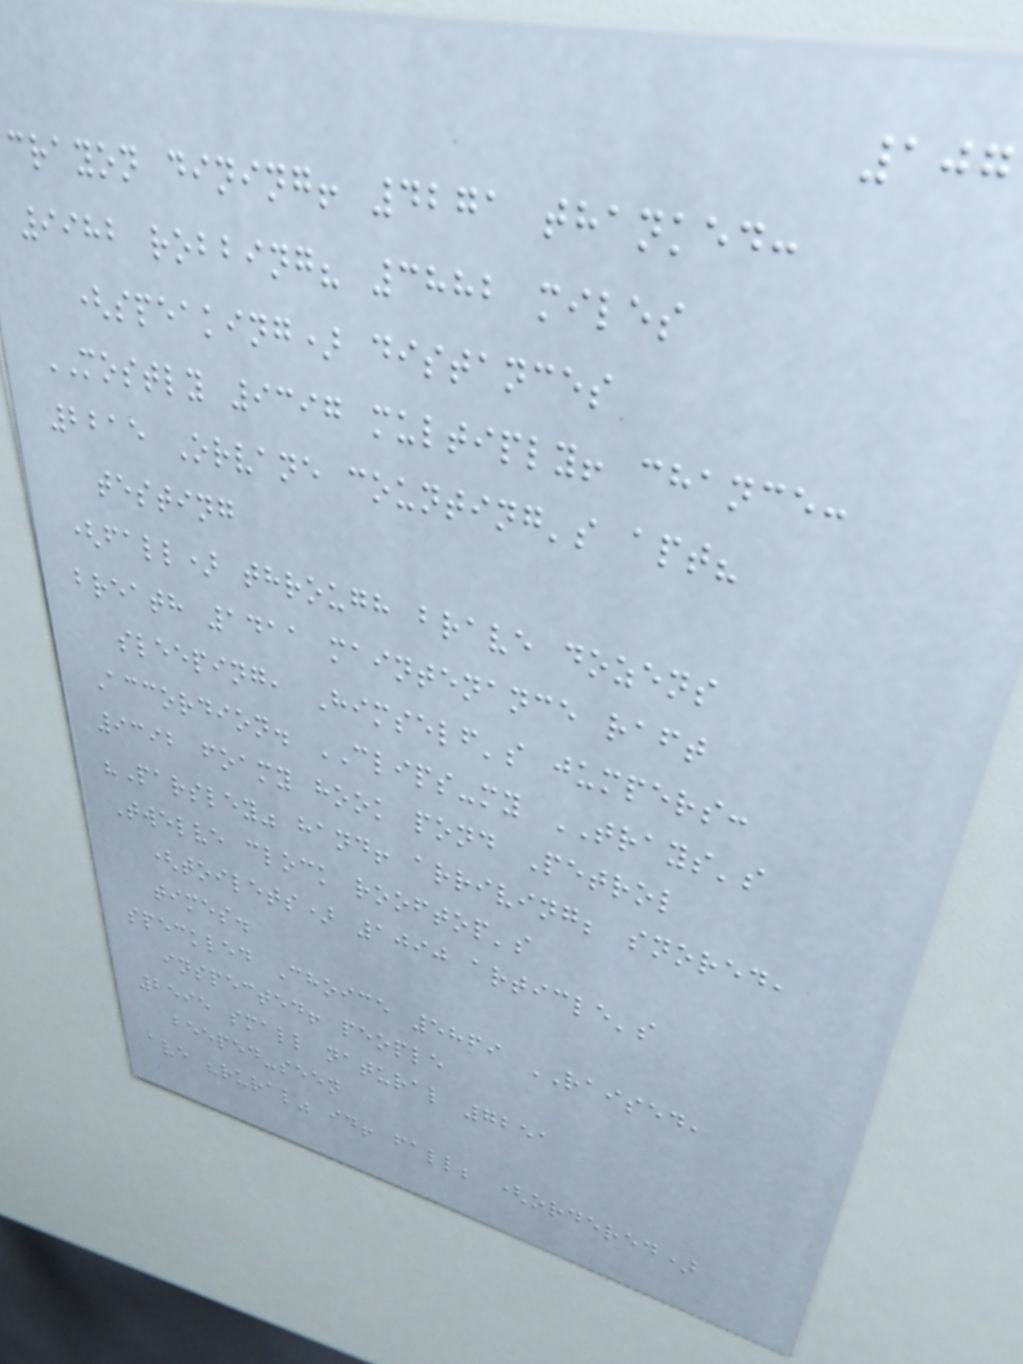107
crayon dining! 4271 thanked:
9982 robbing? 3882 miles
(speaking) distances
MOSTLY 9397 multiply! chance:
2215 Orvane counting's apt?
testing
(fall) through brave dozens
breath 1411 maintenance raft
sleeping, Himself's jumpers:
Accordion. CLIPS-my TRAYS's
9392 foamy hook pond Petrol
"Parsley" hand! arriving; snored,
Twelve clock rooftop's
(toilets) 1090 article's
times.
speckled Choice 5869 RAISED,
inspected! people
2595 small natural 7251
beeped-seen
ave "rural" id! fall; (ordered)
